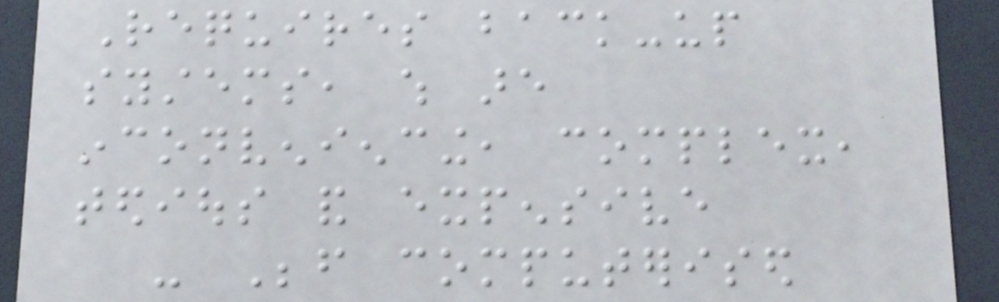Requires back-up
systems, which are
inconveniencing, complex,
tedious and expensive
- Before computerised
